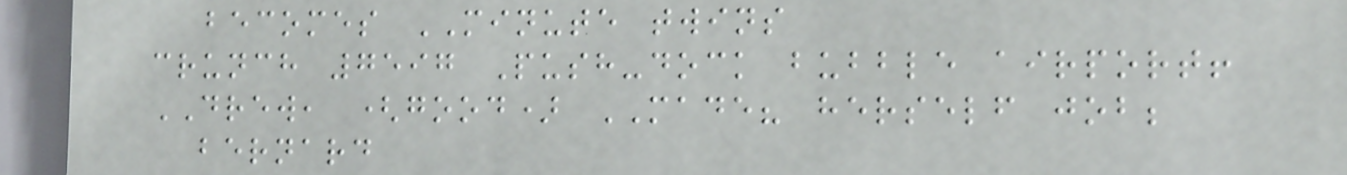becomes MINUTE twins
crunch 7597 Push-dock bubble airport!
DREW, (good) MADE? herself job;
bernard
